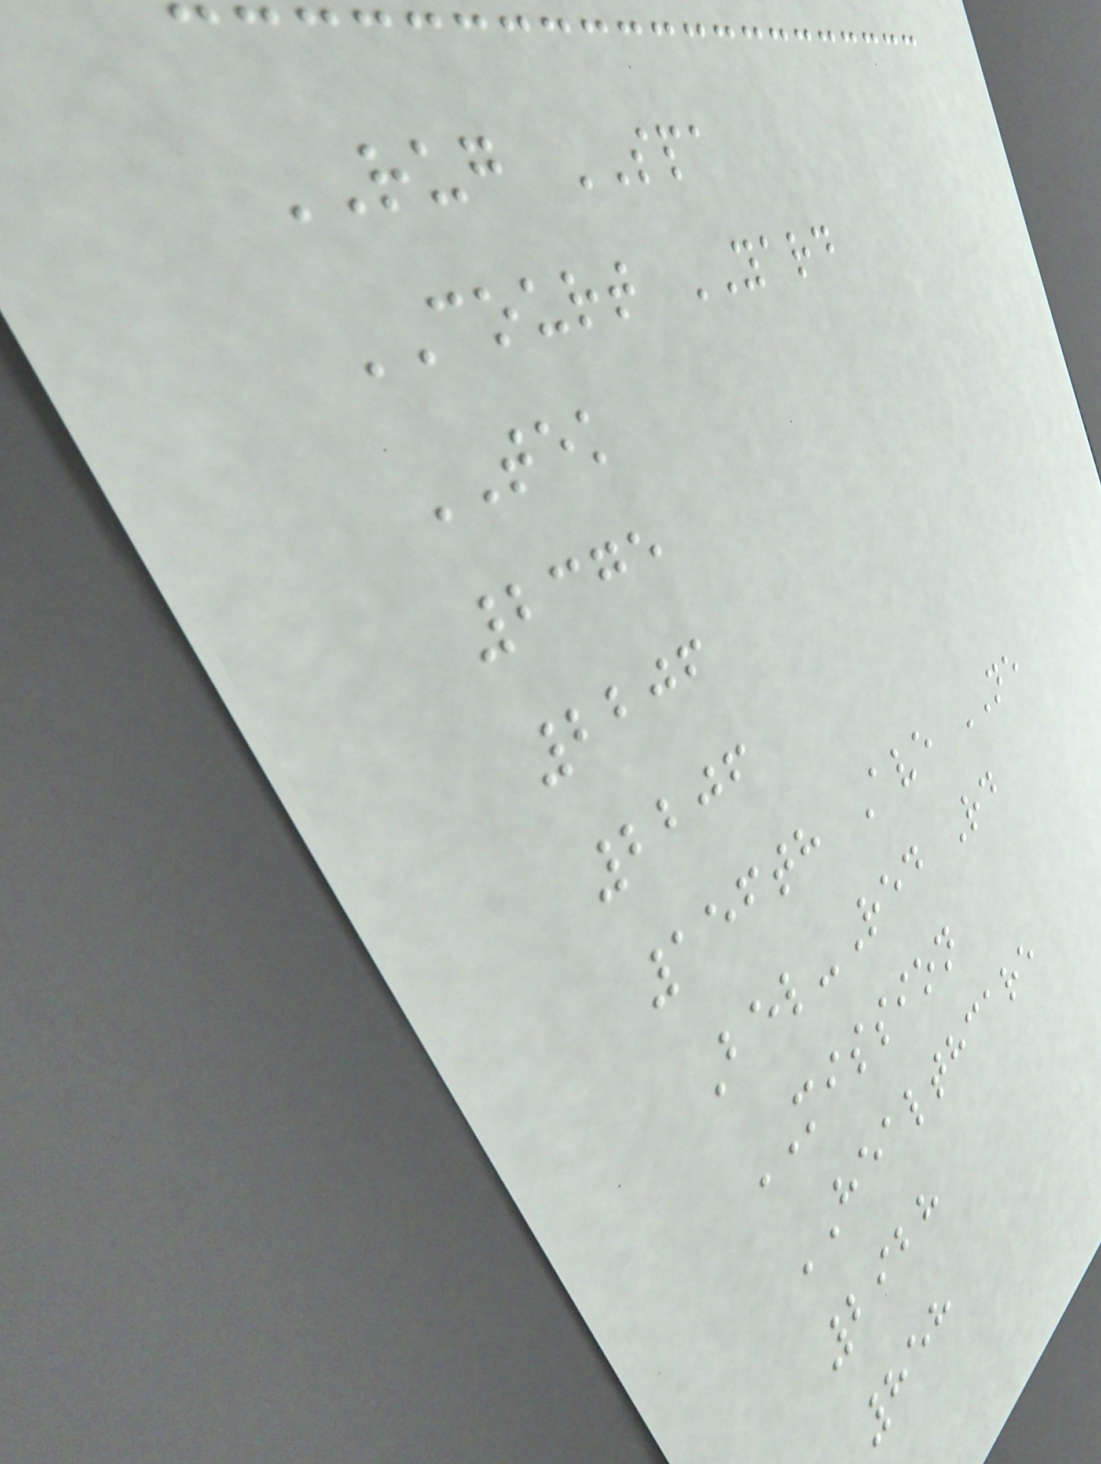RUG SPA
COURT YARD
TEK
2375
2206
2206
156th Ave NE
Bel-Red Rd
MISSION
HEALTHCARE
2928
858
